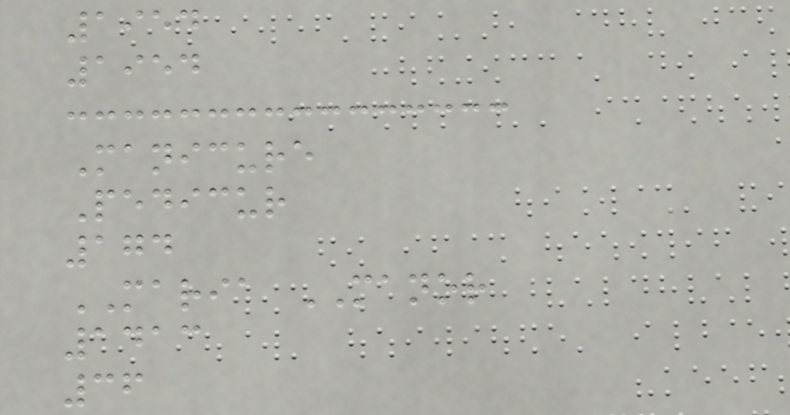1954
1954
Manicure
Pedicur
174
MARIA MANOR
1413
36
